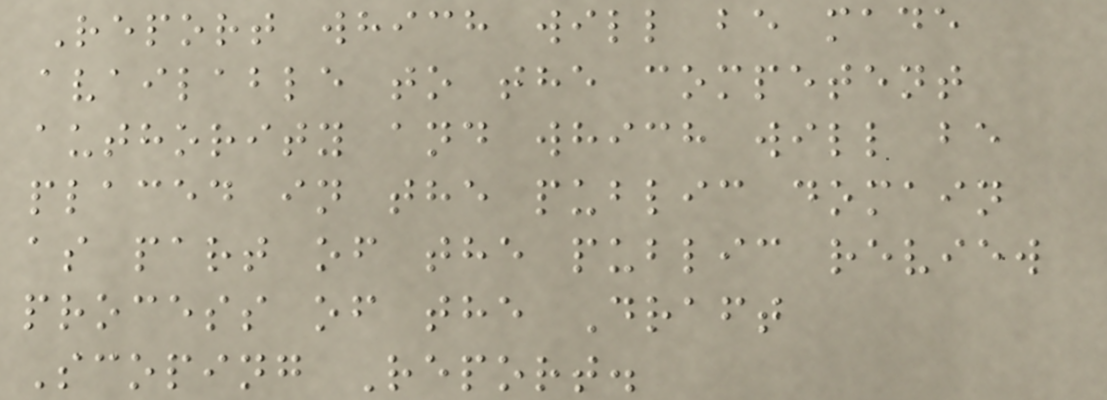Report which will be made
available to the competent
authority and which will be
placed in the public domain
as part of the public review
process of the Draft
Scoping Report.
